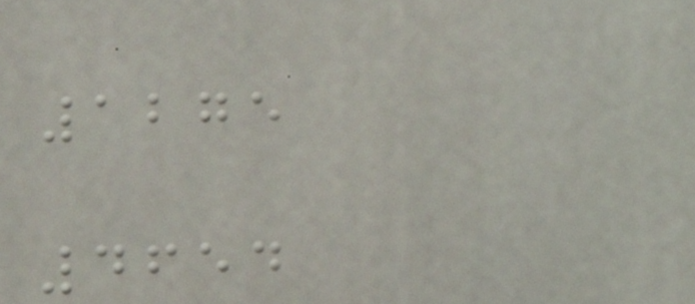1275
4654
